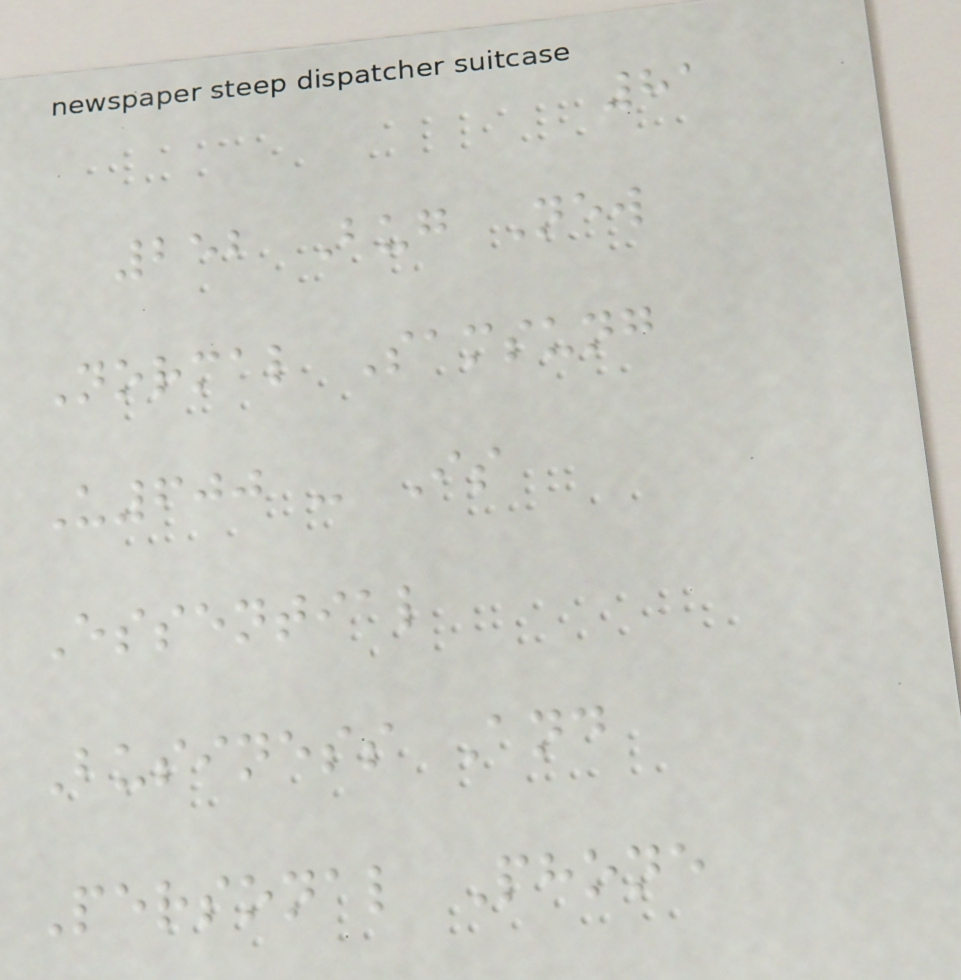81
252 Bug New
Normal Samsung
U600 - Is
Essential
Business And
Personal Phone
